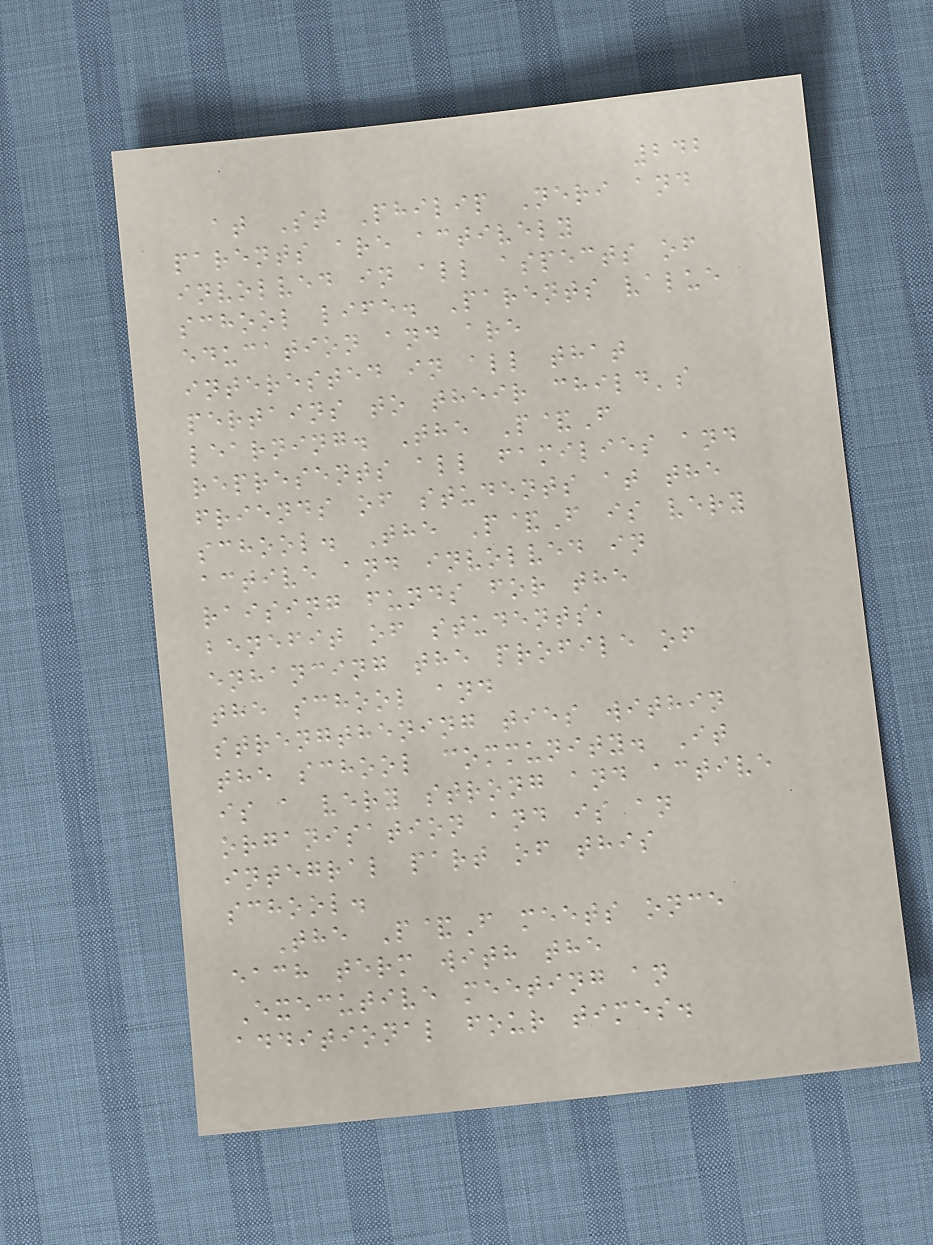242
at St Philip Neri and
parents are actively
involved in all aspects of
school life. Parents value
education and are
interested in all that
pertains to their child's
learning. The P&F
represents all families and
friends of students at the
school. The P&F is very
active and involved in
raising funds for the
benefit of students,
enhancing the profile of
the school and
strengthening ties within
the school community. It
is a very strong and active
organisation and is an
integral part of this
school.
The P&F meets once
each term with the
Executive meeting an
additional four times.
